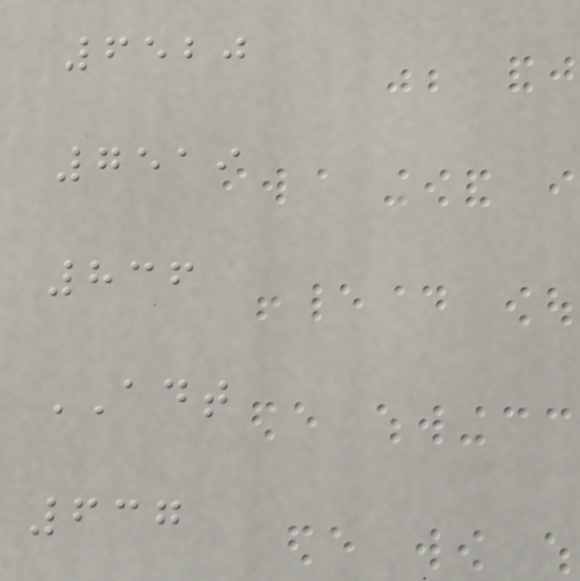6520
7519
836
ADT
637
